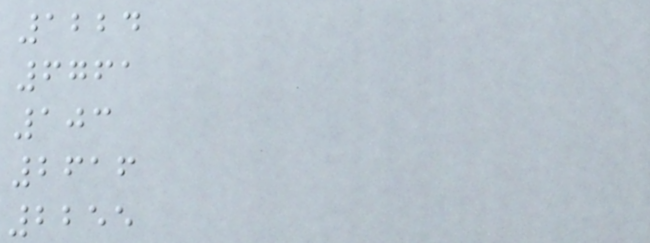1224
6761
103
2616
2255
